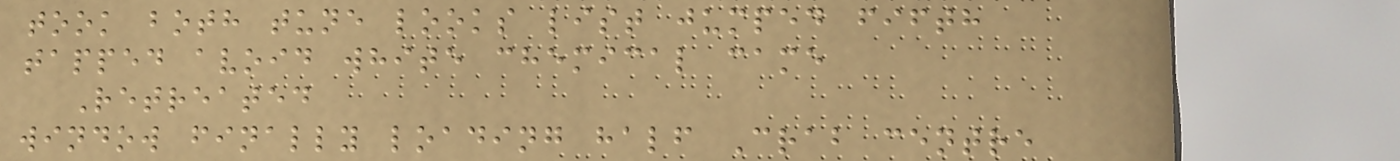took both tune looks list jumped fifth
tapped avoid white chemical came
Retreated
window finally loading half Crab centre
